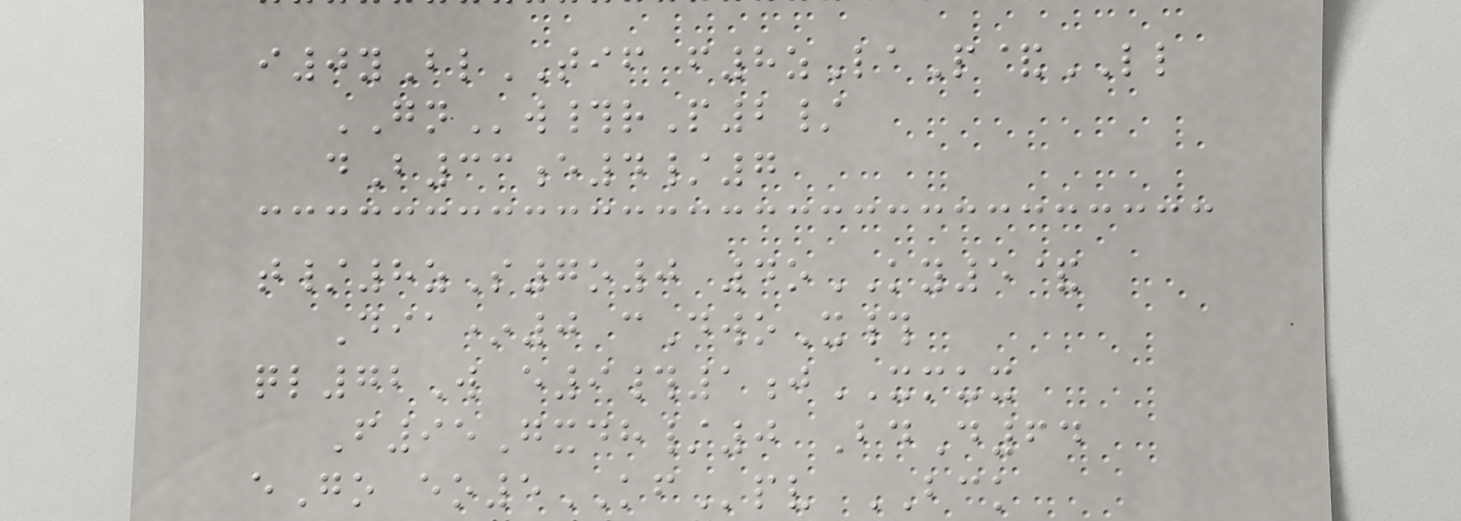i0yBlTIF f8zLaP&LL
GNw#rP2/
dB33e4/7
t/8zS7o0 4oKY5&
Dia*0 cDwoX#
ql72W e9#1jXMUX
F95Gxdh/0 BdD64
eGo eo5KFpv BCK
